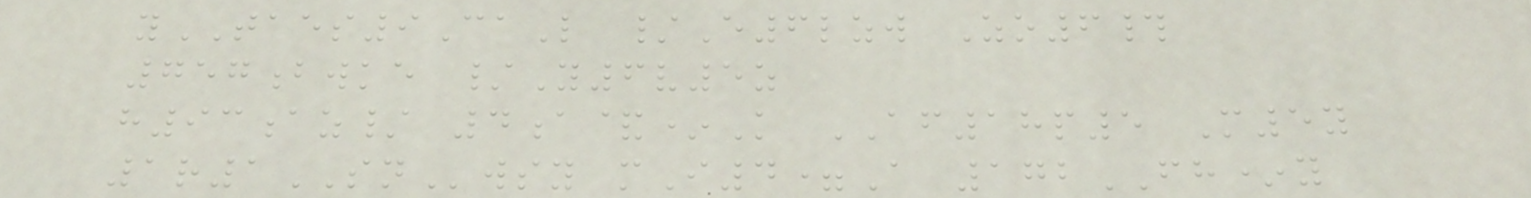yTAES9CaL /E6lzw Zo6#
757bwke /Y6v5z
h93az/ 4a&*K AF18p5 M5y
1r1SNwsy mI4=A 172FH*y
